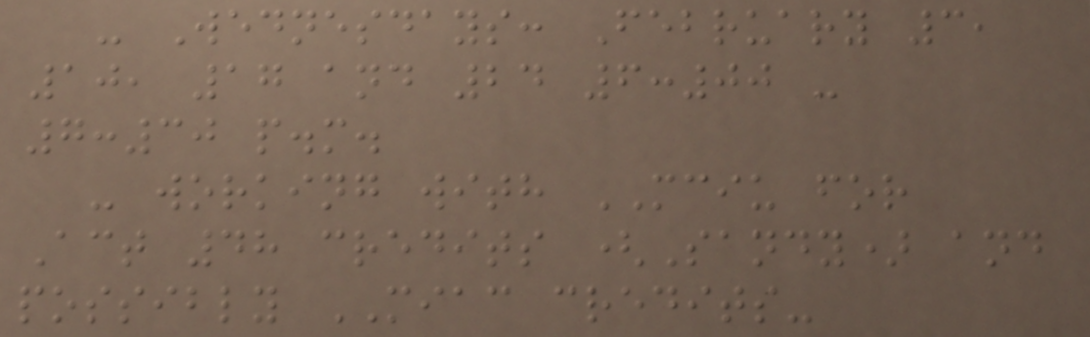- Wednesdays: February 3,
10, 17 and 24 6:00 -
7:30 p.m.
- working with MCIU for
Act 48 credits (Sandy) and
possibly MIAC credits-
